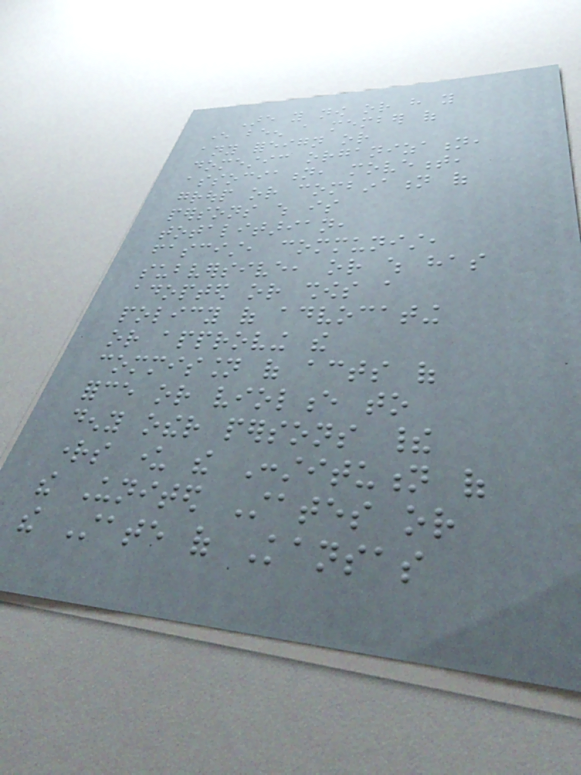Are you now or have you
ever been a member of
any foreign or
domestic organization,
association, movement,
group or combination of
persons which is
totalitarian,
fascist, communist,
subversive, or which has
adopted or shows a
policy of advocating
or approving the
commission of acts of
force or violence to
deny other persons their
rights under the Constitution of
the United States or
the State of Kansas
